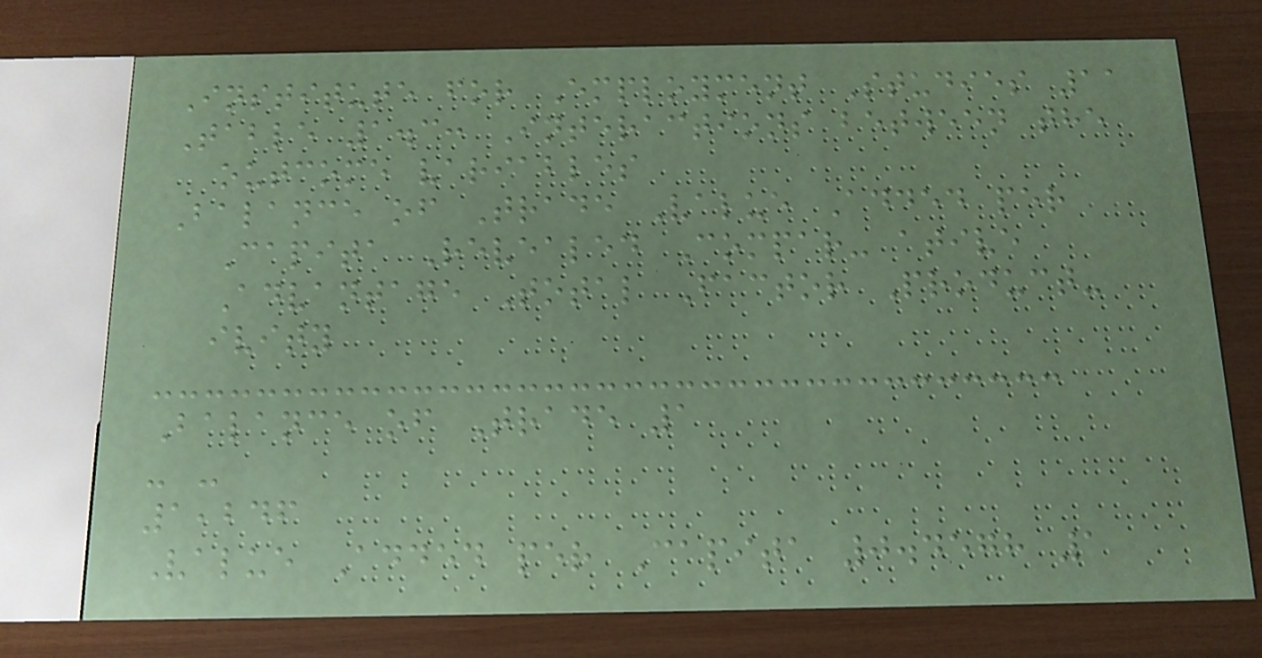Institute for Employment Studies 11
Table 1.3: Interactions between the
outcome variables
Balance of Trade Value Added per
Capita Revealed Compar- ative
Advantage Total Factor Product-
ivity
Balance of Trade 1
- -
1,246
Value Added per Capita 0.4578 1
